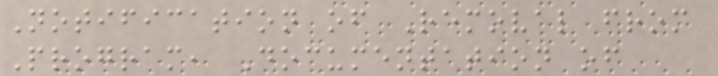Notification of Removal from
Program, Documentation of
